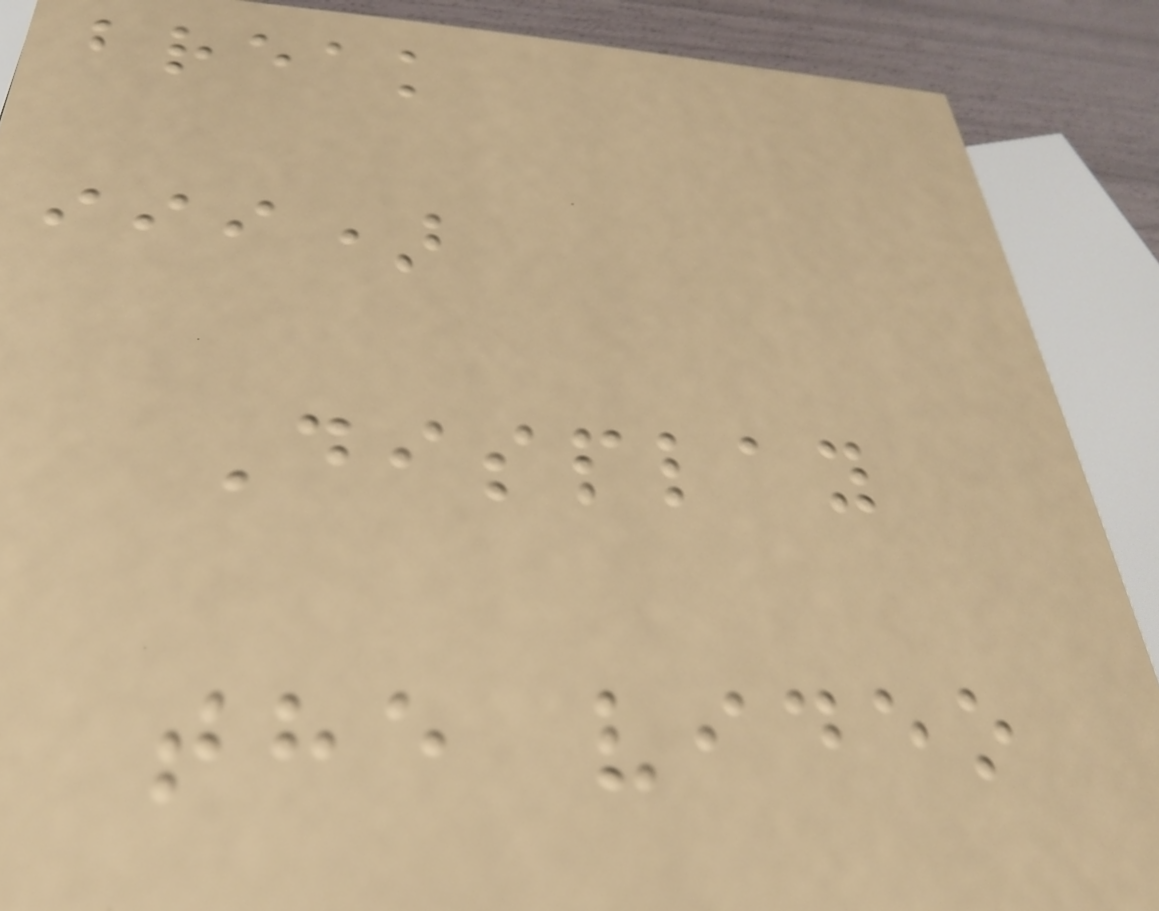break
iii)
Display
the video
